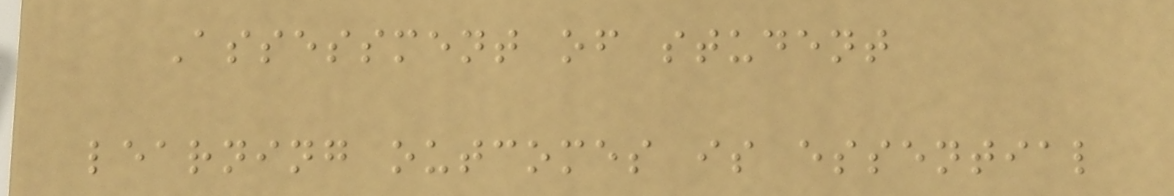Assessment of student
learning outcomes is essential
